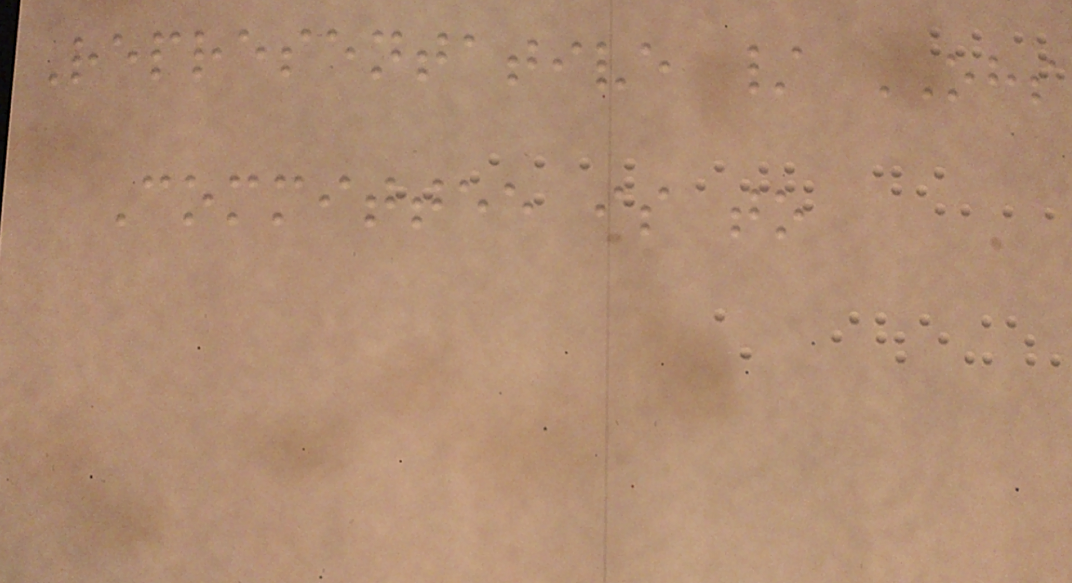Representative / OHS
Committee is to
